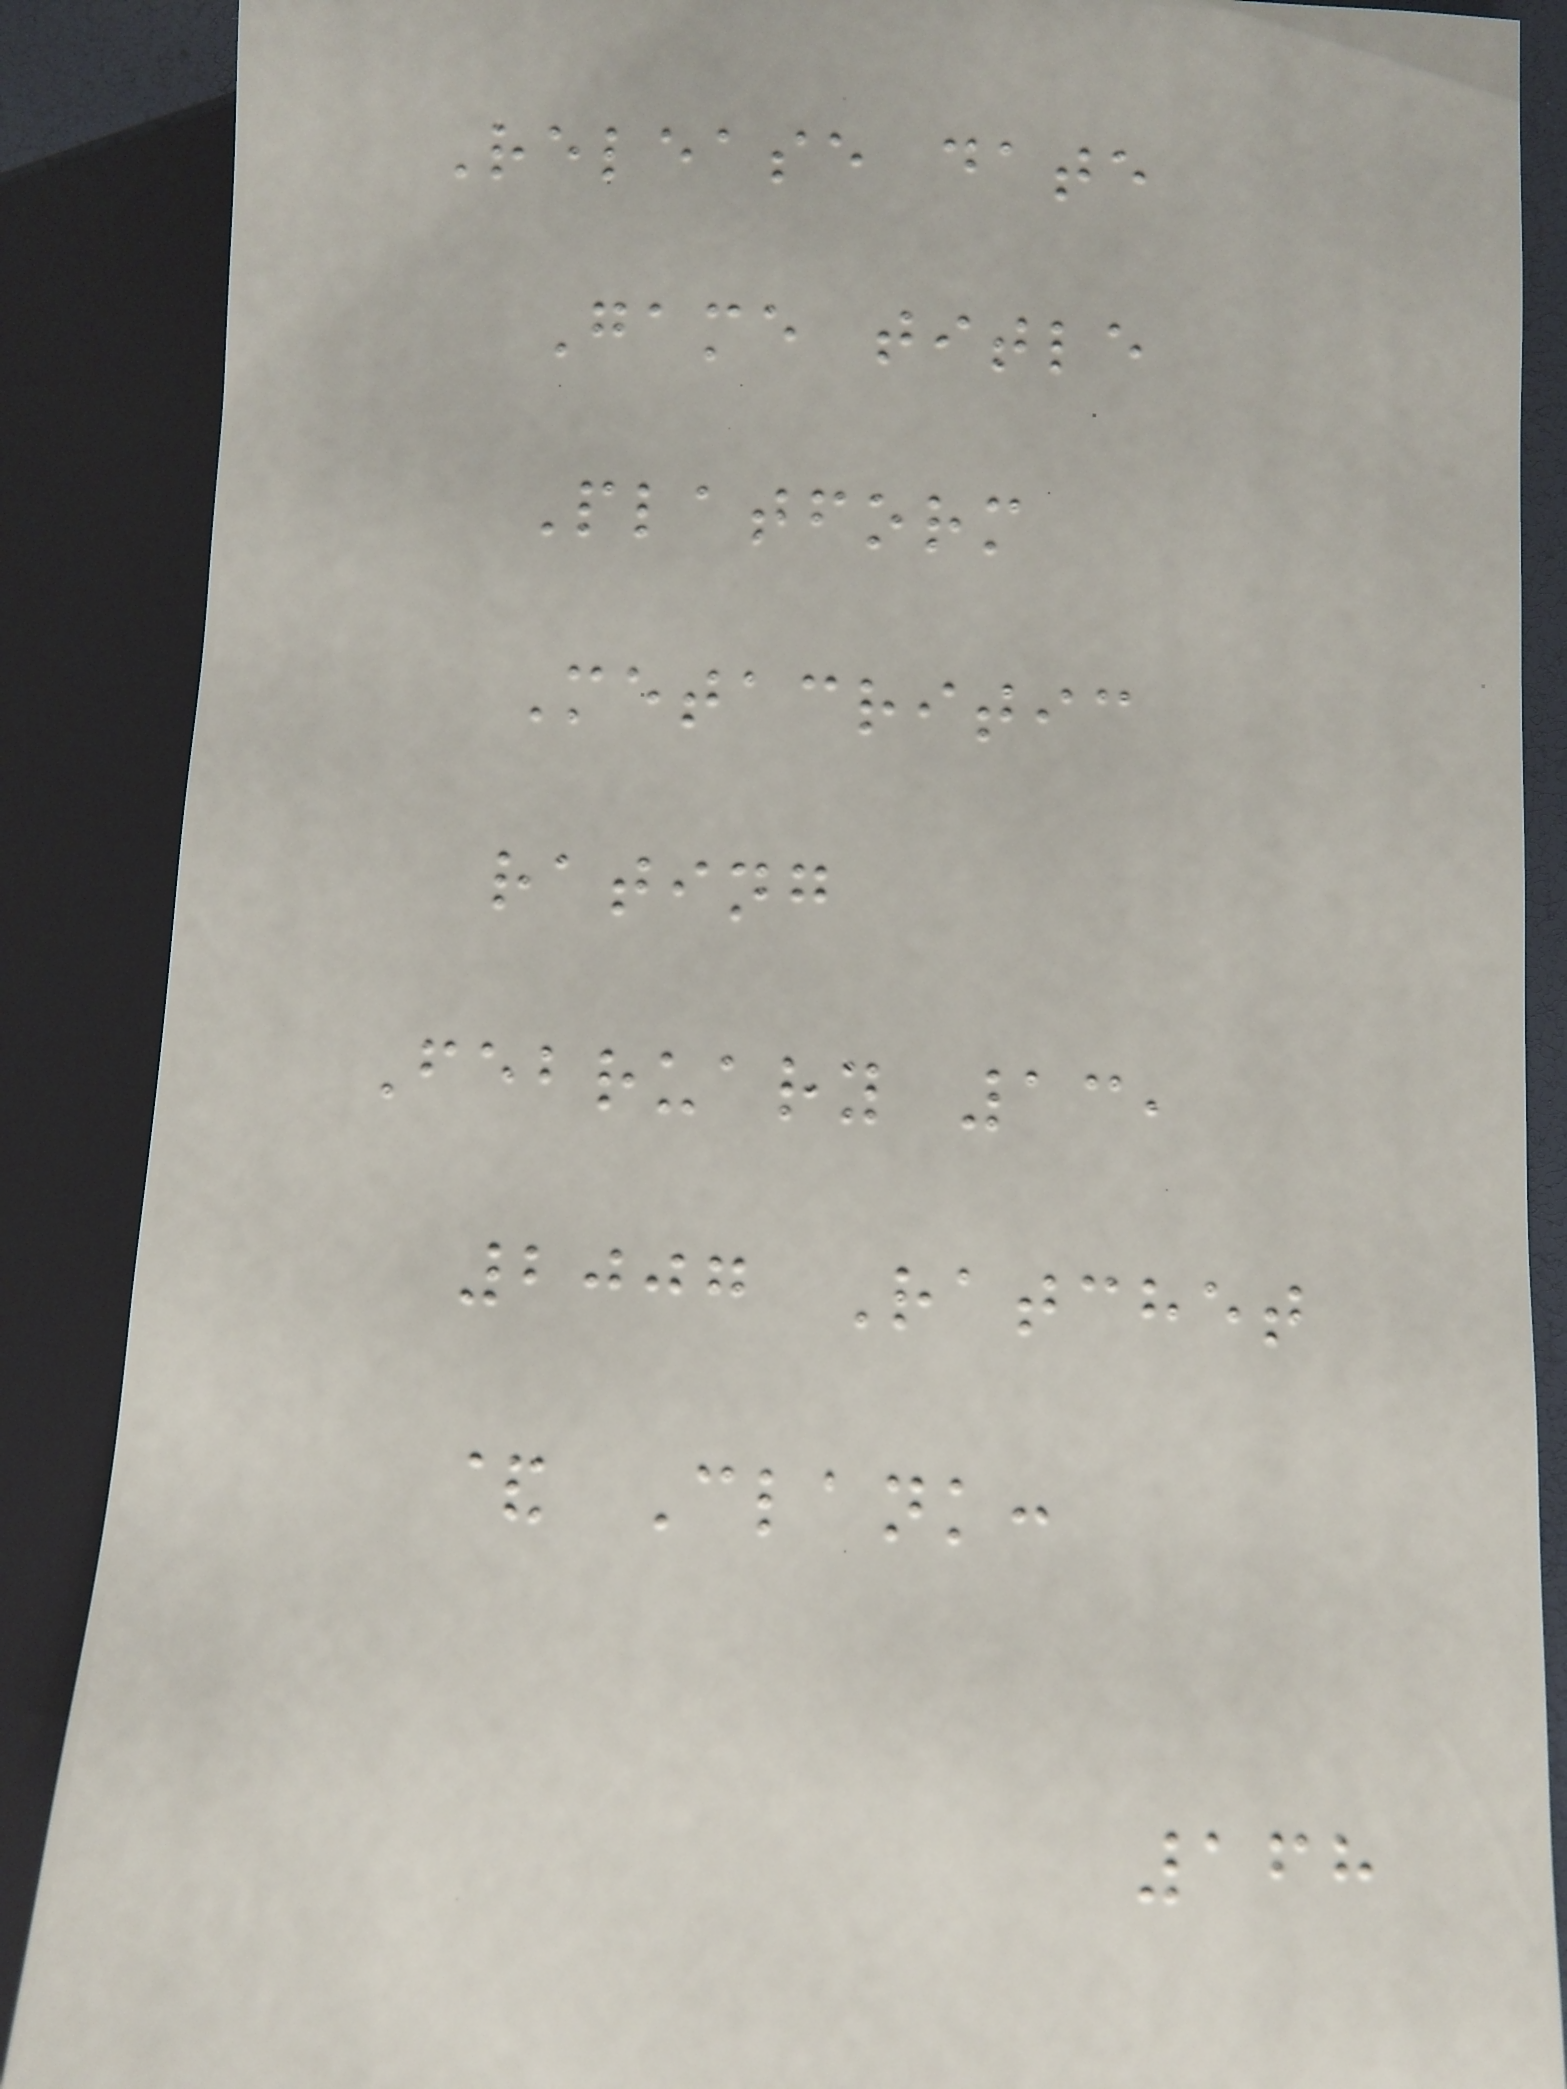Release date
Game title
Platform
Metacritic
rating
February 13,
2007 Ratchet
& Clank:
168
